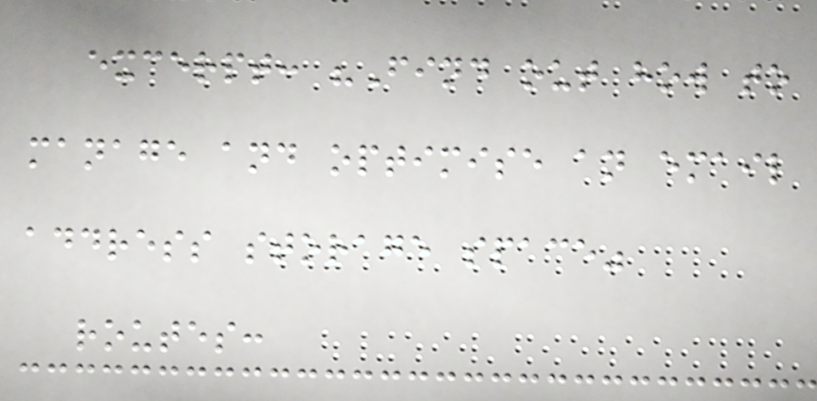excerpt: "Find out how to
manage and optimise an email
address storage space"
routes:
